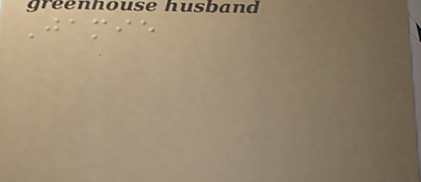Jamie
